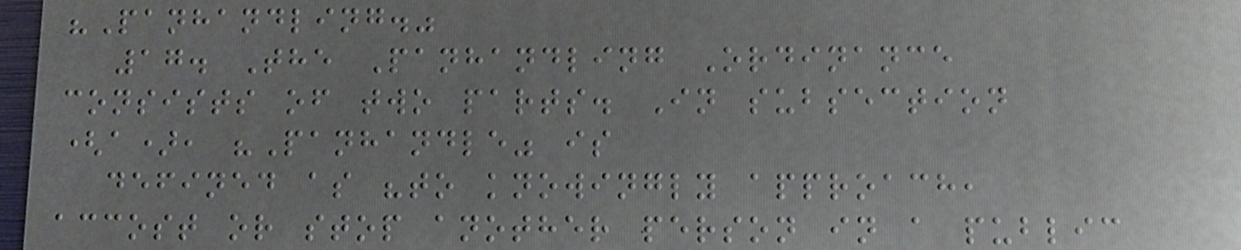"Panhandling."
17. The Panhandling Ordinance
consists of two parts. In subsection
(a), "Panhandle" is
defined as "to knowingly approach,
accost or stop another person in a public
